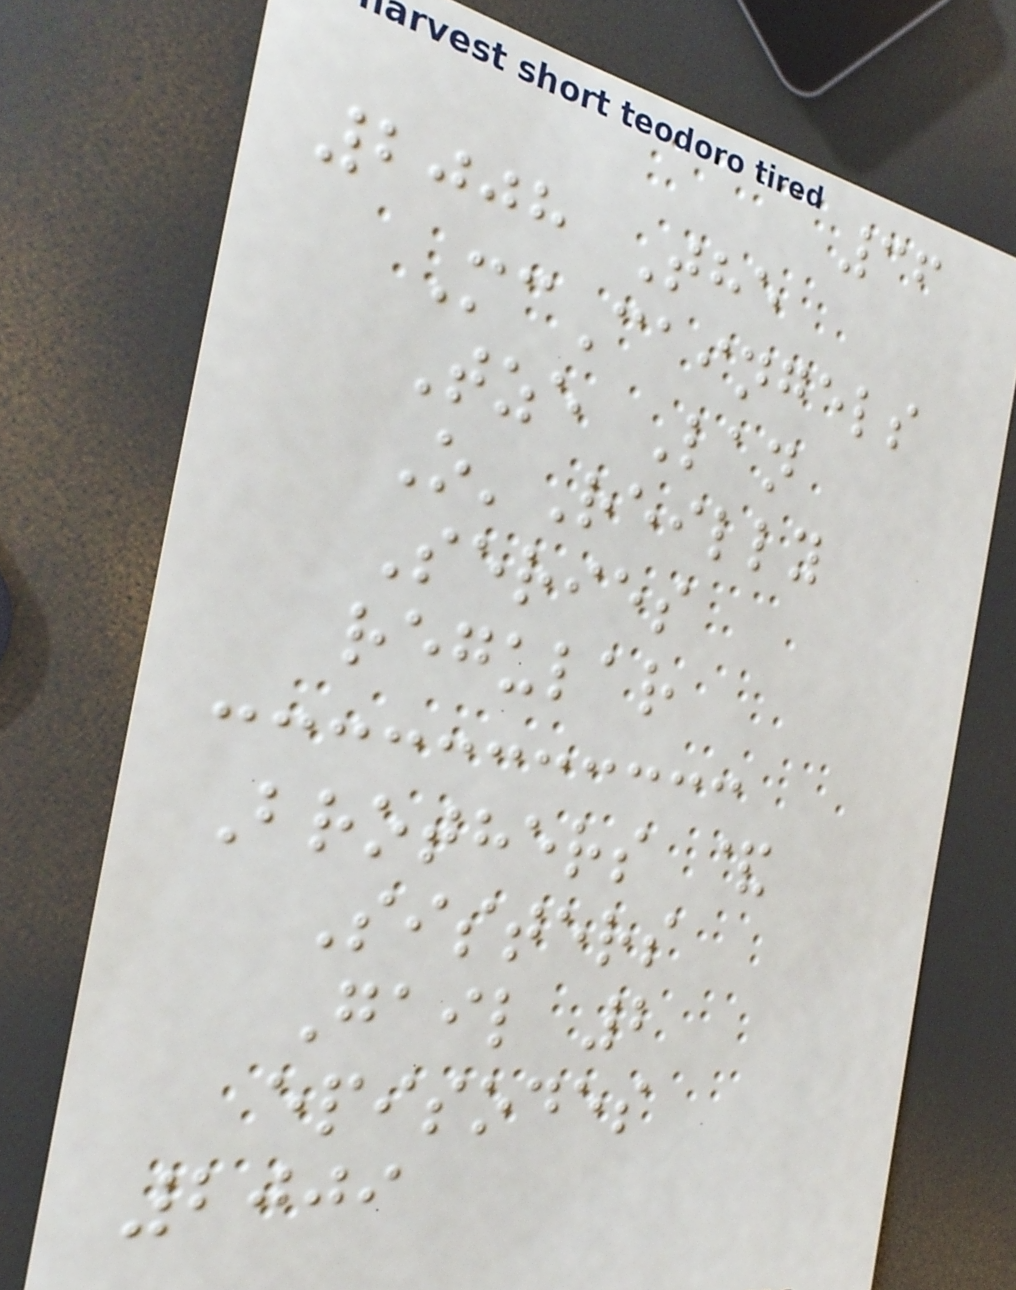36
2008 The
McCaingels
Tze Lan
O'Reilly
Series
regular
Brothers &
Sisters
Gail 2
episodes
2009
